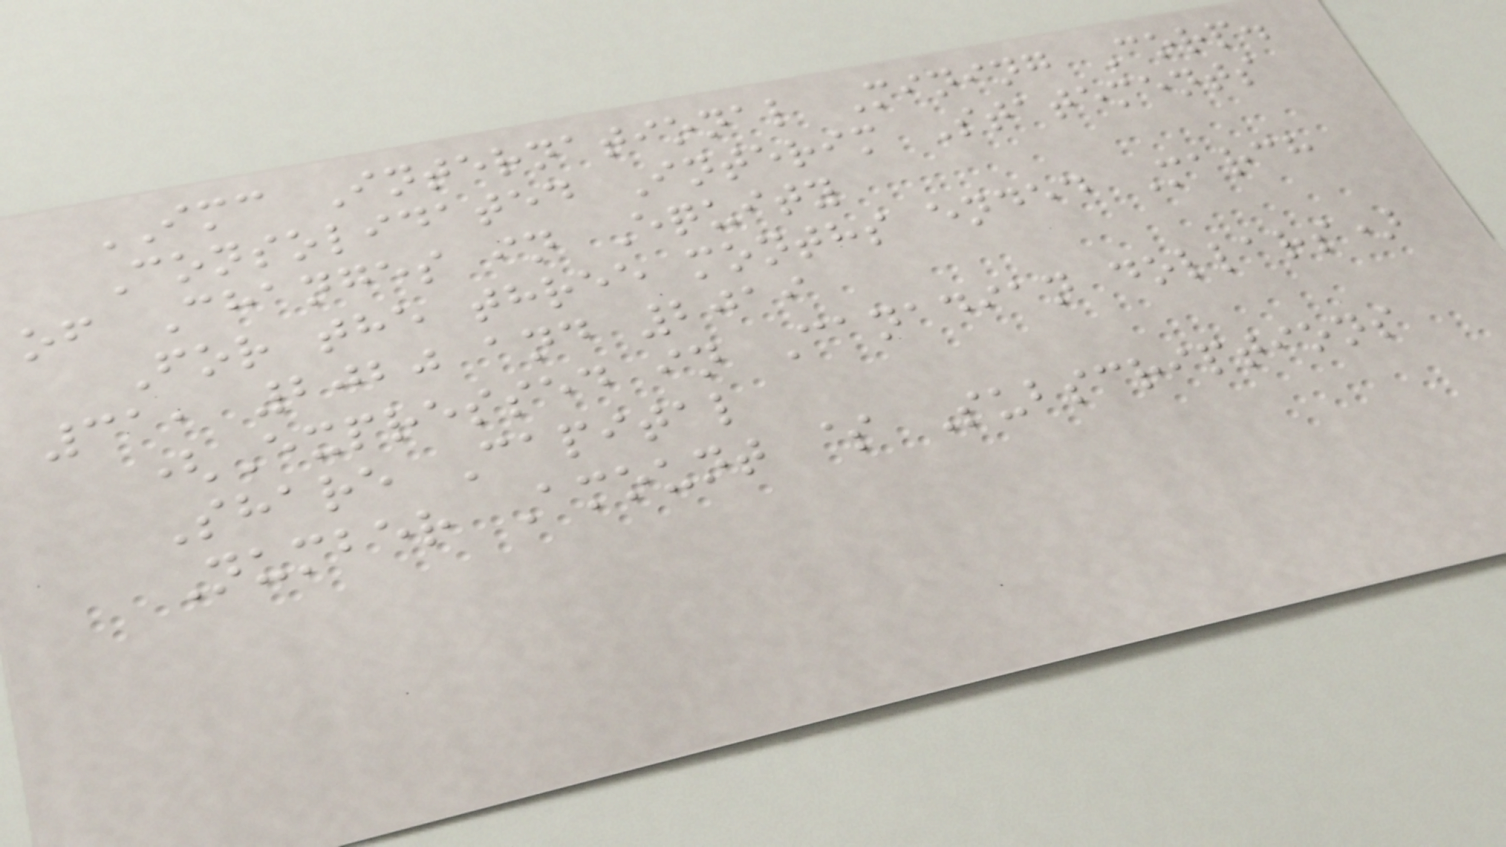IMC International Mining Corp.
Consolidated Interim Statements
of Changes in Equity
For the three months ended March
31, 2020 and 2019
(Expressed in Canadian dollars)
Share Capital
Number Amount $ Subscriptions
